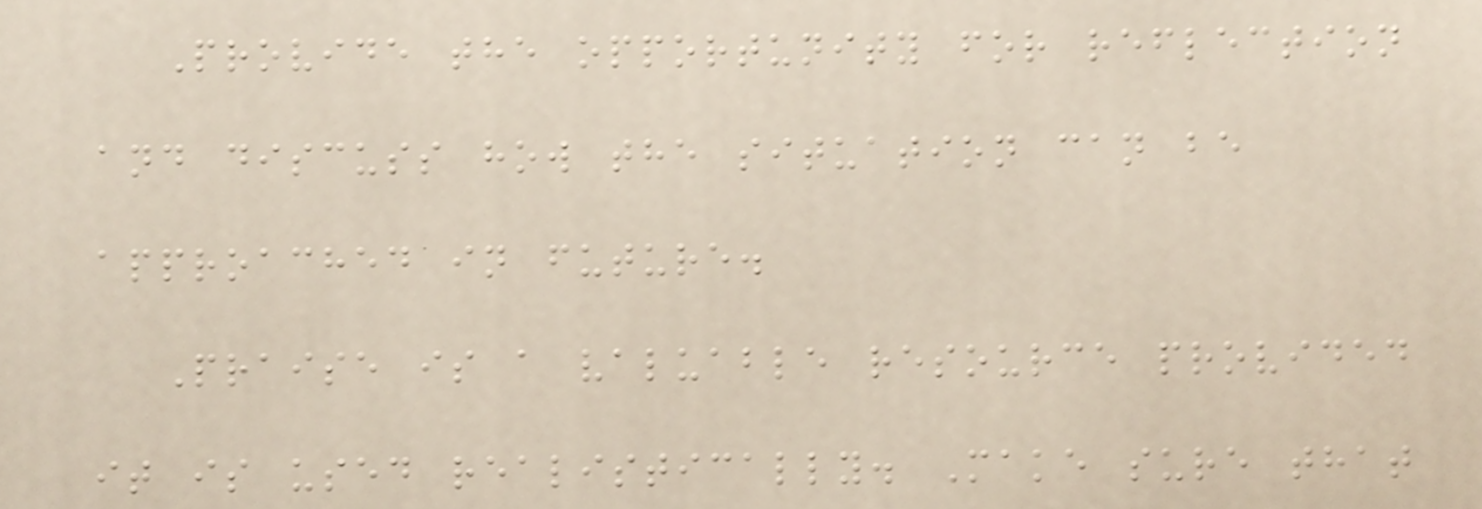Provide the opportunity for reflection
and discuss how the situation can be
approached in future.
Praise is a valuable resource provided
it is used realistically. Make sure that
